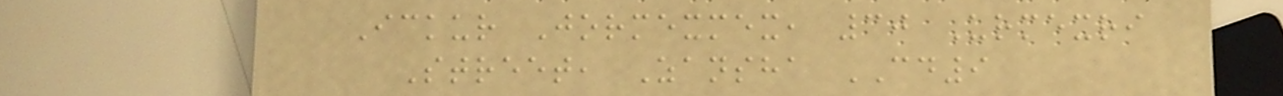Ickur Jormexmex, 30 Urmexri
Street, Zansha CD9
